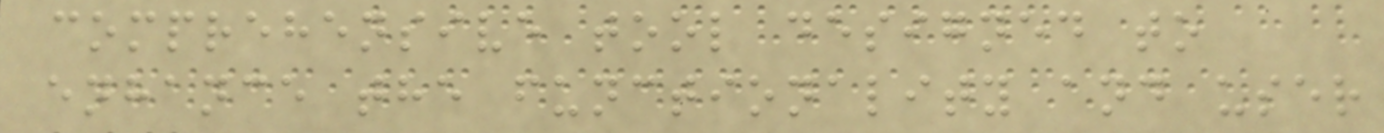comprehensive tool designed to
enhance the functionality and user
